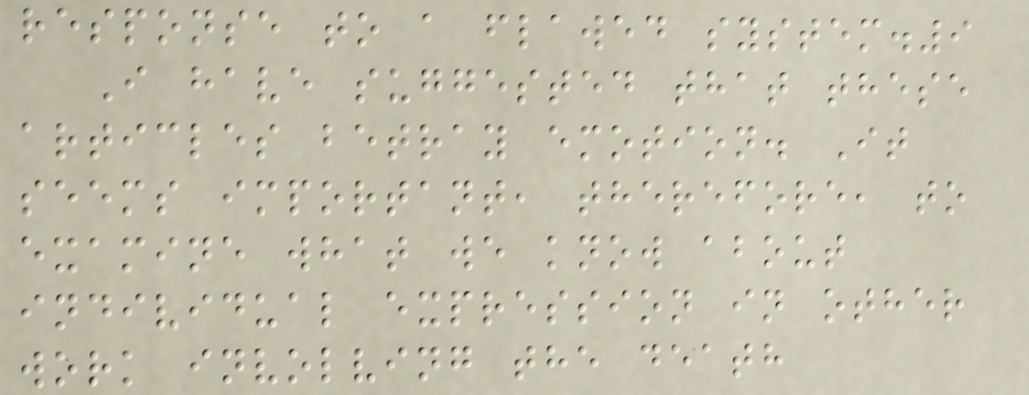response to a flawed system.9
I have suggested that these
articles betray emotion. It
seems important, therefore, to
examine what we know about
individual expression in other
work involving the death
